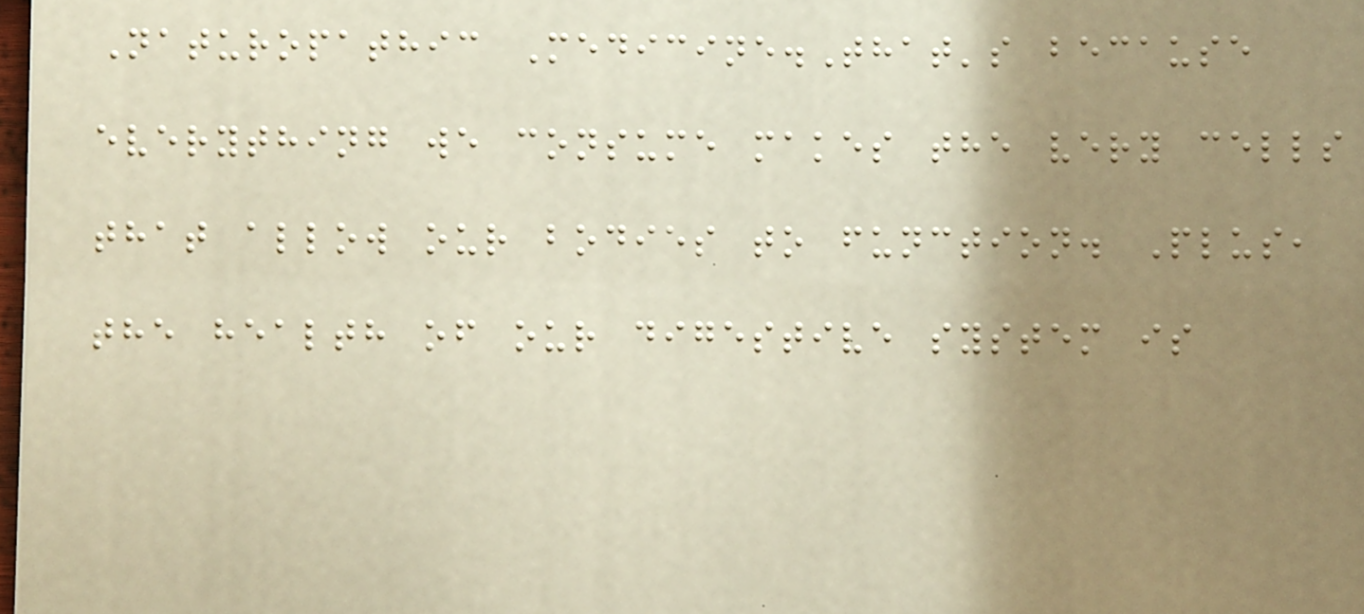Naturopathic Medicine.That's because
everything we consume makes the very cells
that allow our bodies to function. Plus,
the health of our digestive system is
